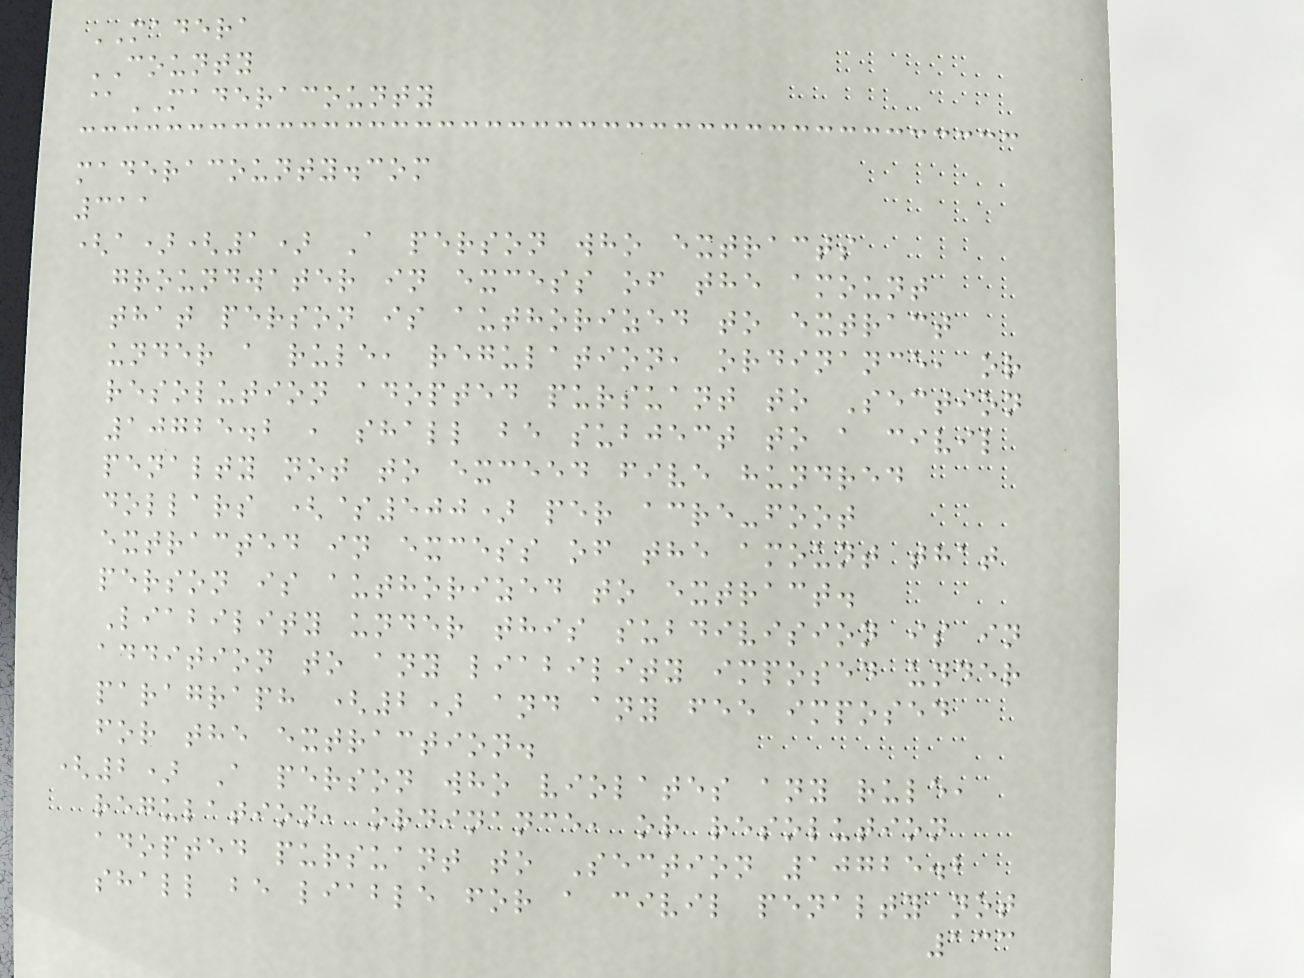MADERA
COUNTY
@MADERACOUNTY
maderacounty.com
311
(a)(1) A person who extracts
groundwater in excess of the amount
that person is authorized to extract
under a rule, regulation, ordinance, or
resolution adopted pursuant to Section
10725.2 , shall be subject to a civil
penalty not to exceed five hundred
dollars ($500) per acre-foot
extracted in excess of the amount that
person is authorized to extract.
Liability under this subdivision is in
addition to any liability imposed under
paragraph (2) and any fee imposed
for the extraction.
(2) A person who violates any rule,
regulation, ordinance, or resolution
adopted pursuant to Section 10725.2
shall be liable for a civil penalty not
133
